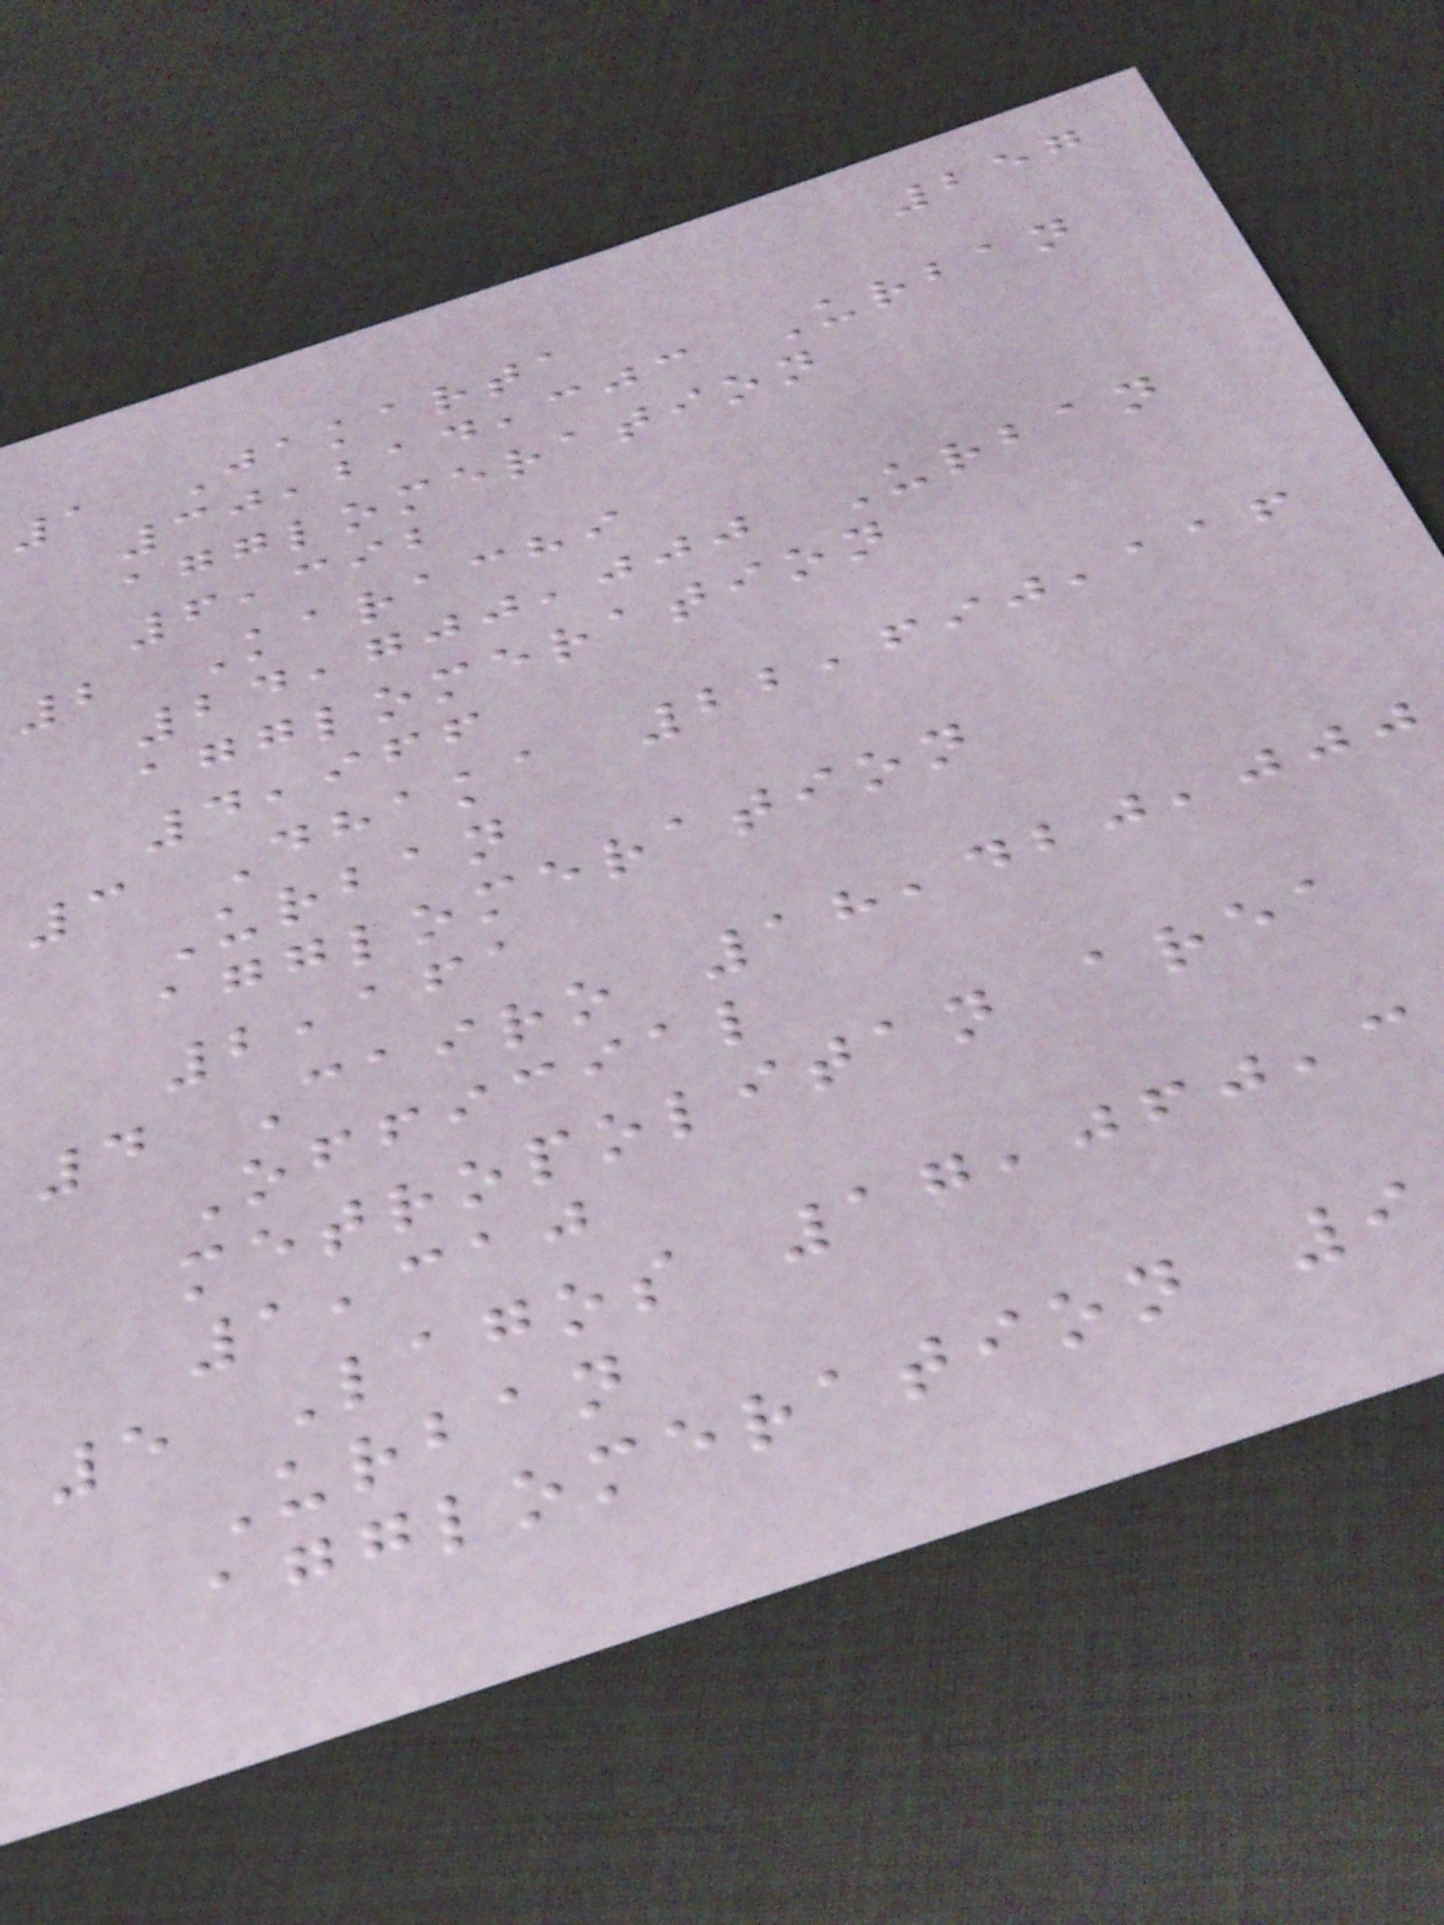257
1 Jakarta
30,214,303 Urban
agglomeration
6,392
2 Karachi
24,700,000 Urban
agglomeration
4,966
3 Dhaka 22,690,116
Urban
agglomeration
2,161
4 Cairo 18,420,000
Official
metropolitan area
1,310
5 Lagos 17,060,3
Urban
agglomeration 9
